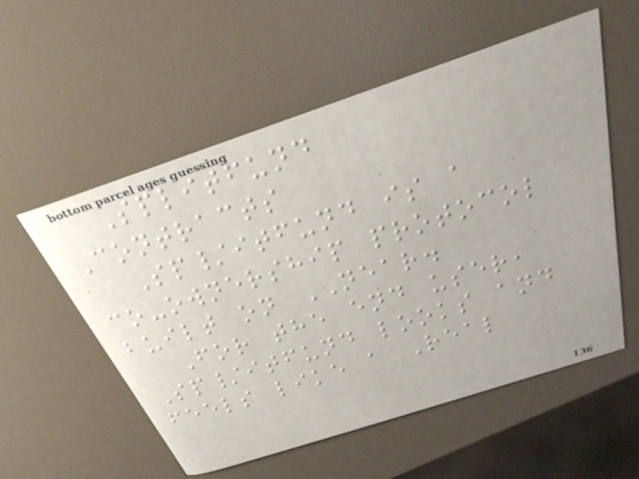Splitfund
Contracts
Sp/itfund is a
co-ownership protocol
built on NEAR.
For the end user,
Sp/itfund looks and
feels like a Real
